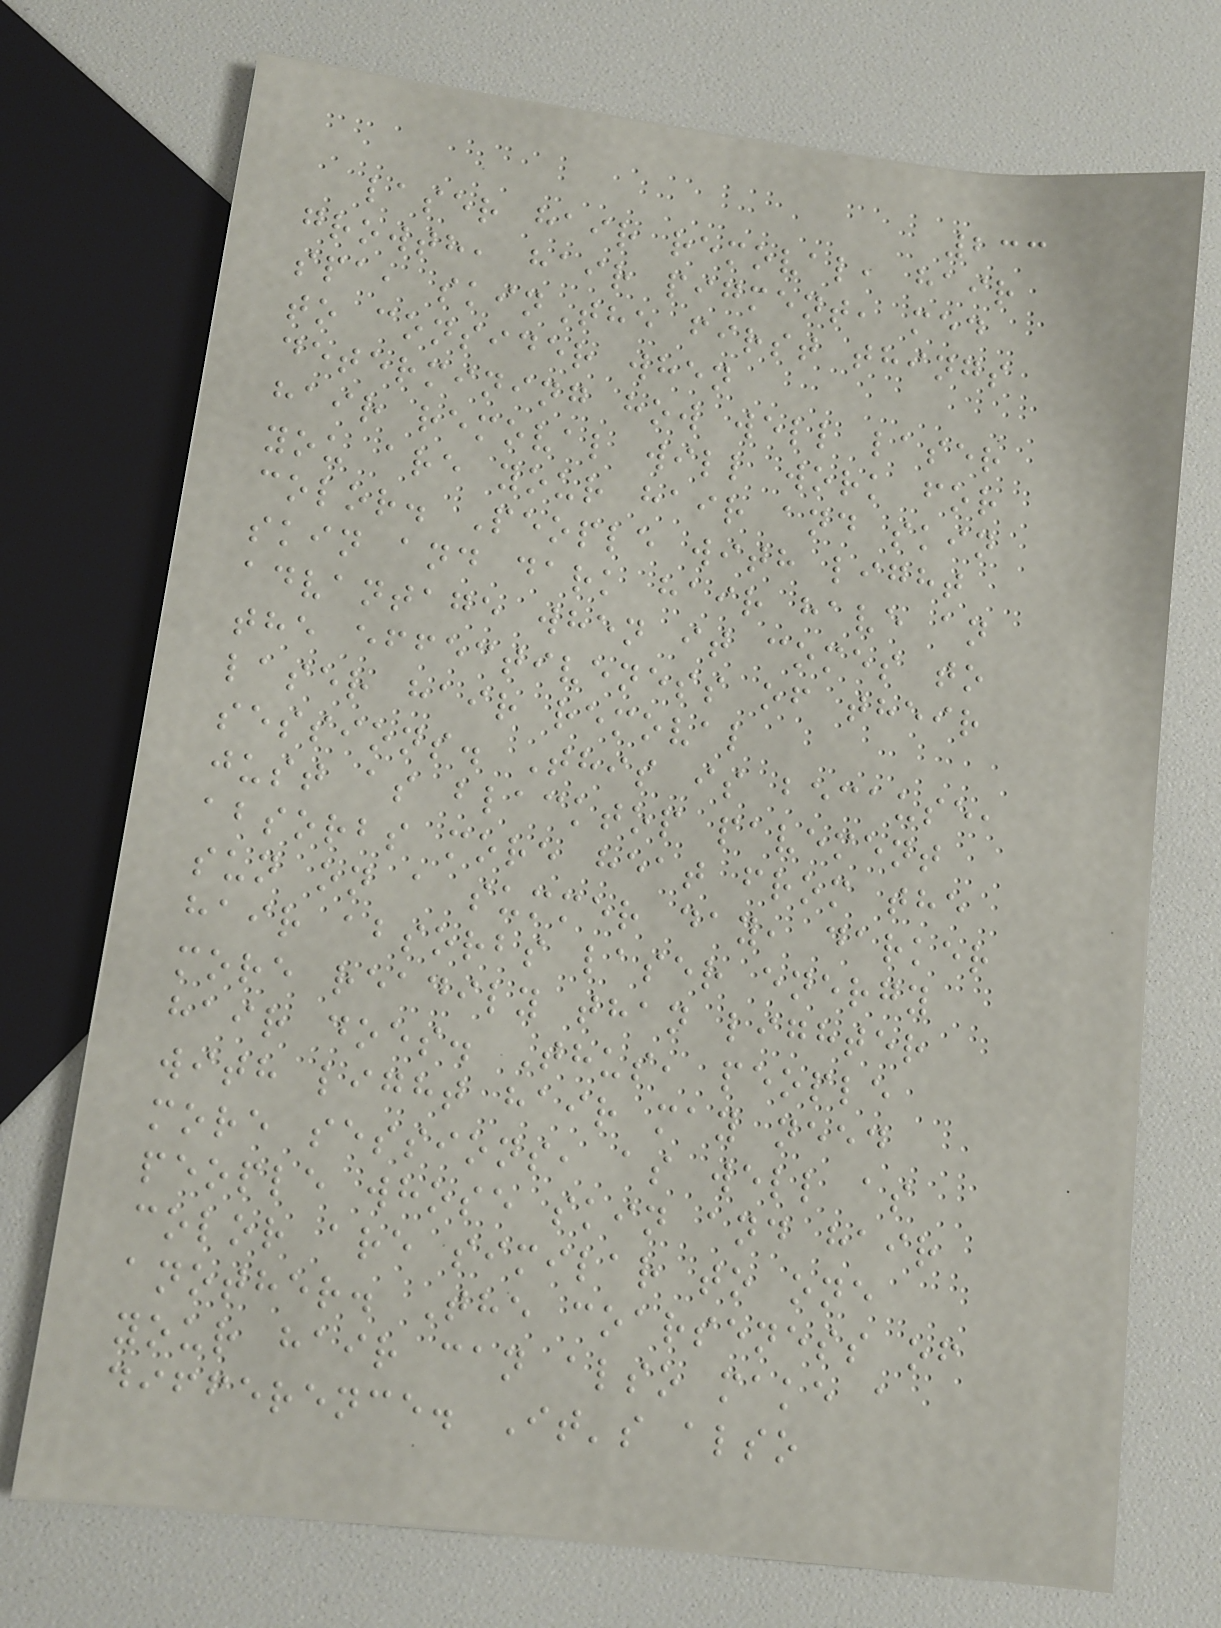233
laser hair removal, hair
growth, hair pigment, med
spa, skinThe first things
to consider when
determining how well laser
hair removal will work for
you are your hair and skin
color. People with light
skin and dark hair have an
advantage when it comes to
the effectiveness of their
laser hair removal
sessions. This is because,
just as blacktop pavement
absorbs more heat from the
sun on a summer day, darker
hair absorbs laser energy
more readily than lighter
hair does. Thus, people
with light hair may need
more sessions, as well as
people whose skin and hair
color are similar to one
another. The coarseness of
your hair can also make a
difference. It's also
